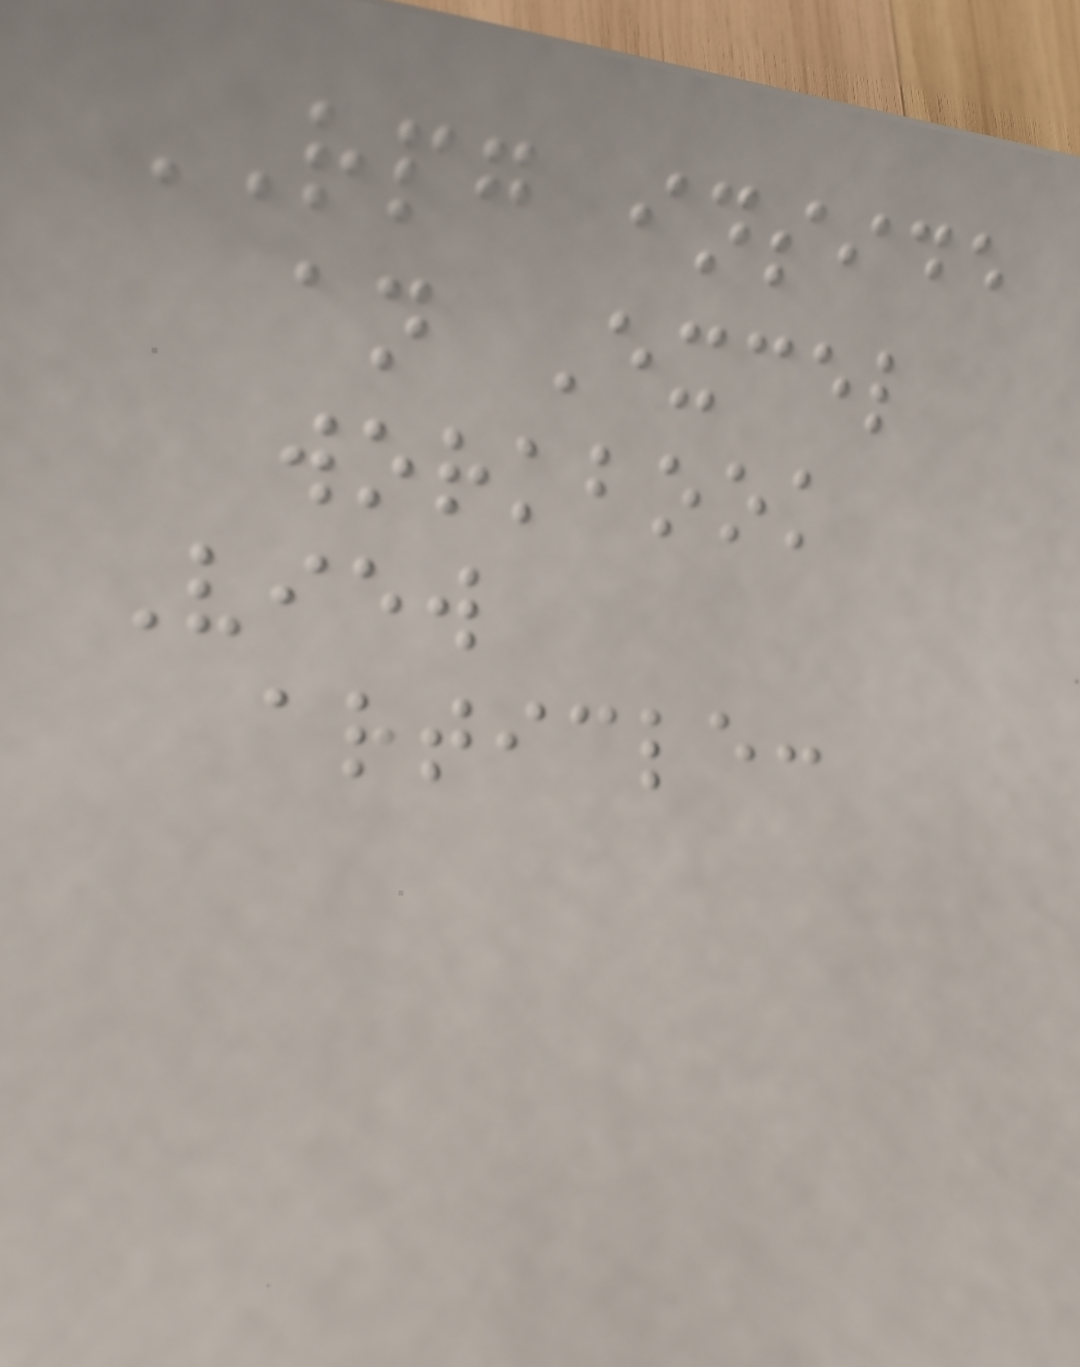RPG inside
an Excel
workbook
View
article:
